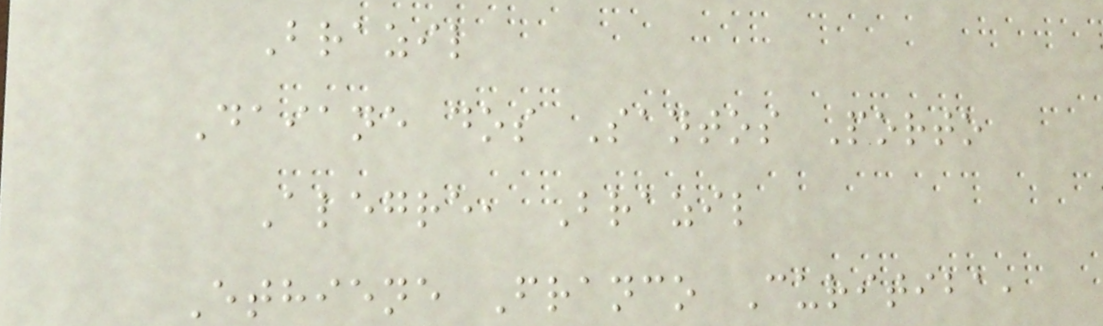Brazil
Daiane dos Santos Porto
Alegre, Brazil
Ethiene Franco Curitiba,
